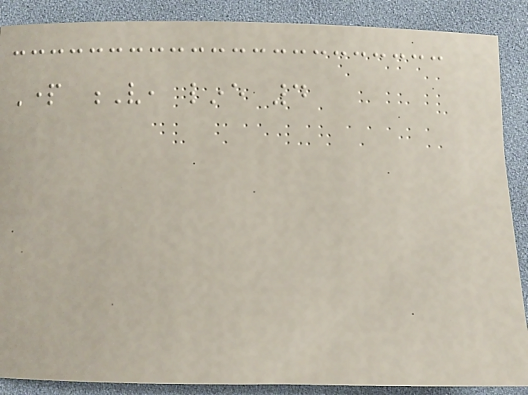Part V, line 4
